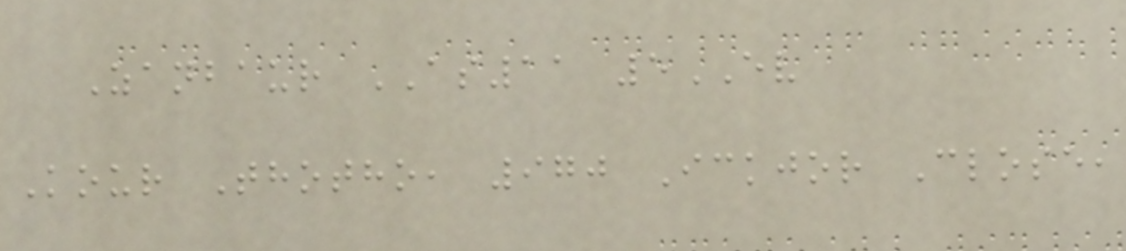Zanbaur AS11 5EV
Kour Thotho, 970 Ickjor Close,
